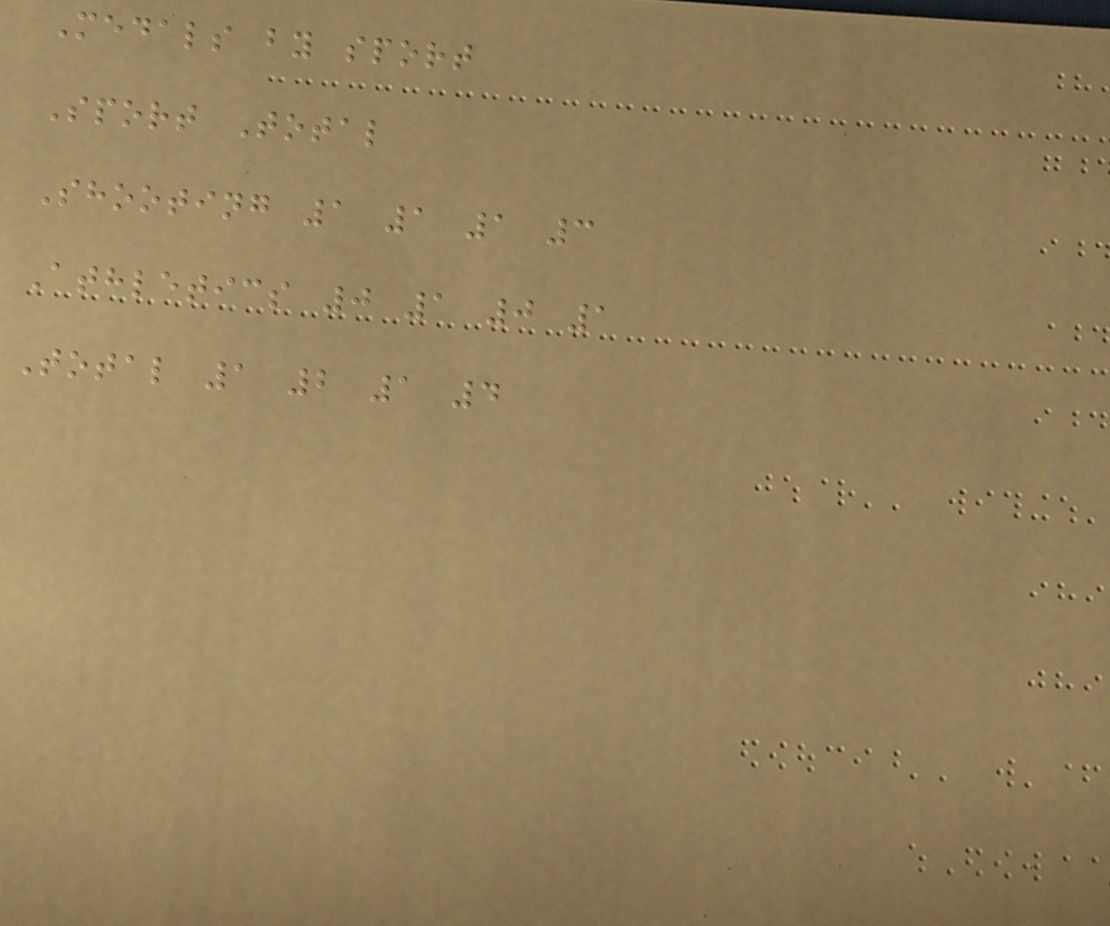Medals by sport
Sport Total
Shooting 1 1 1 3
Athletics 0 1 0 1
Total 1 2 1 4
